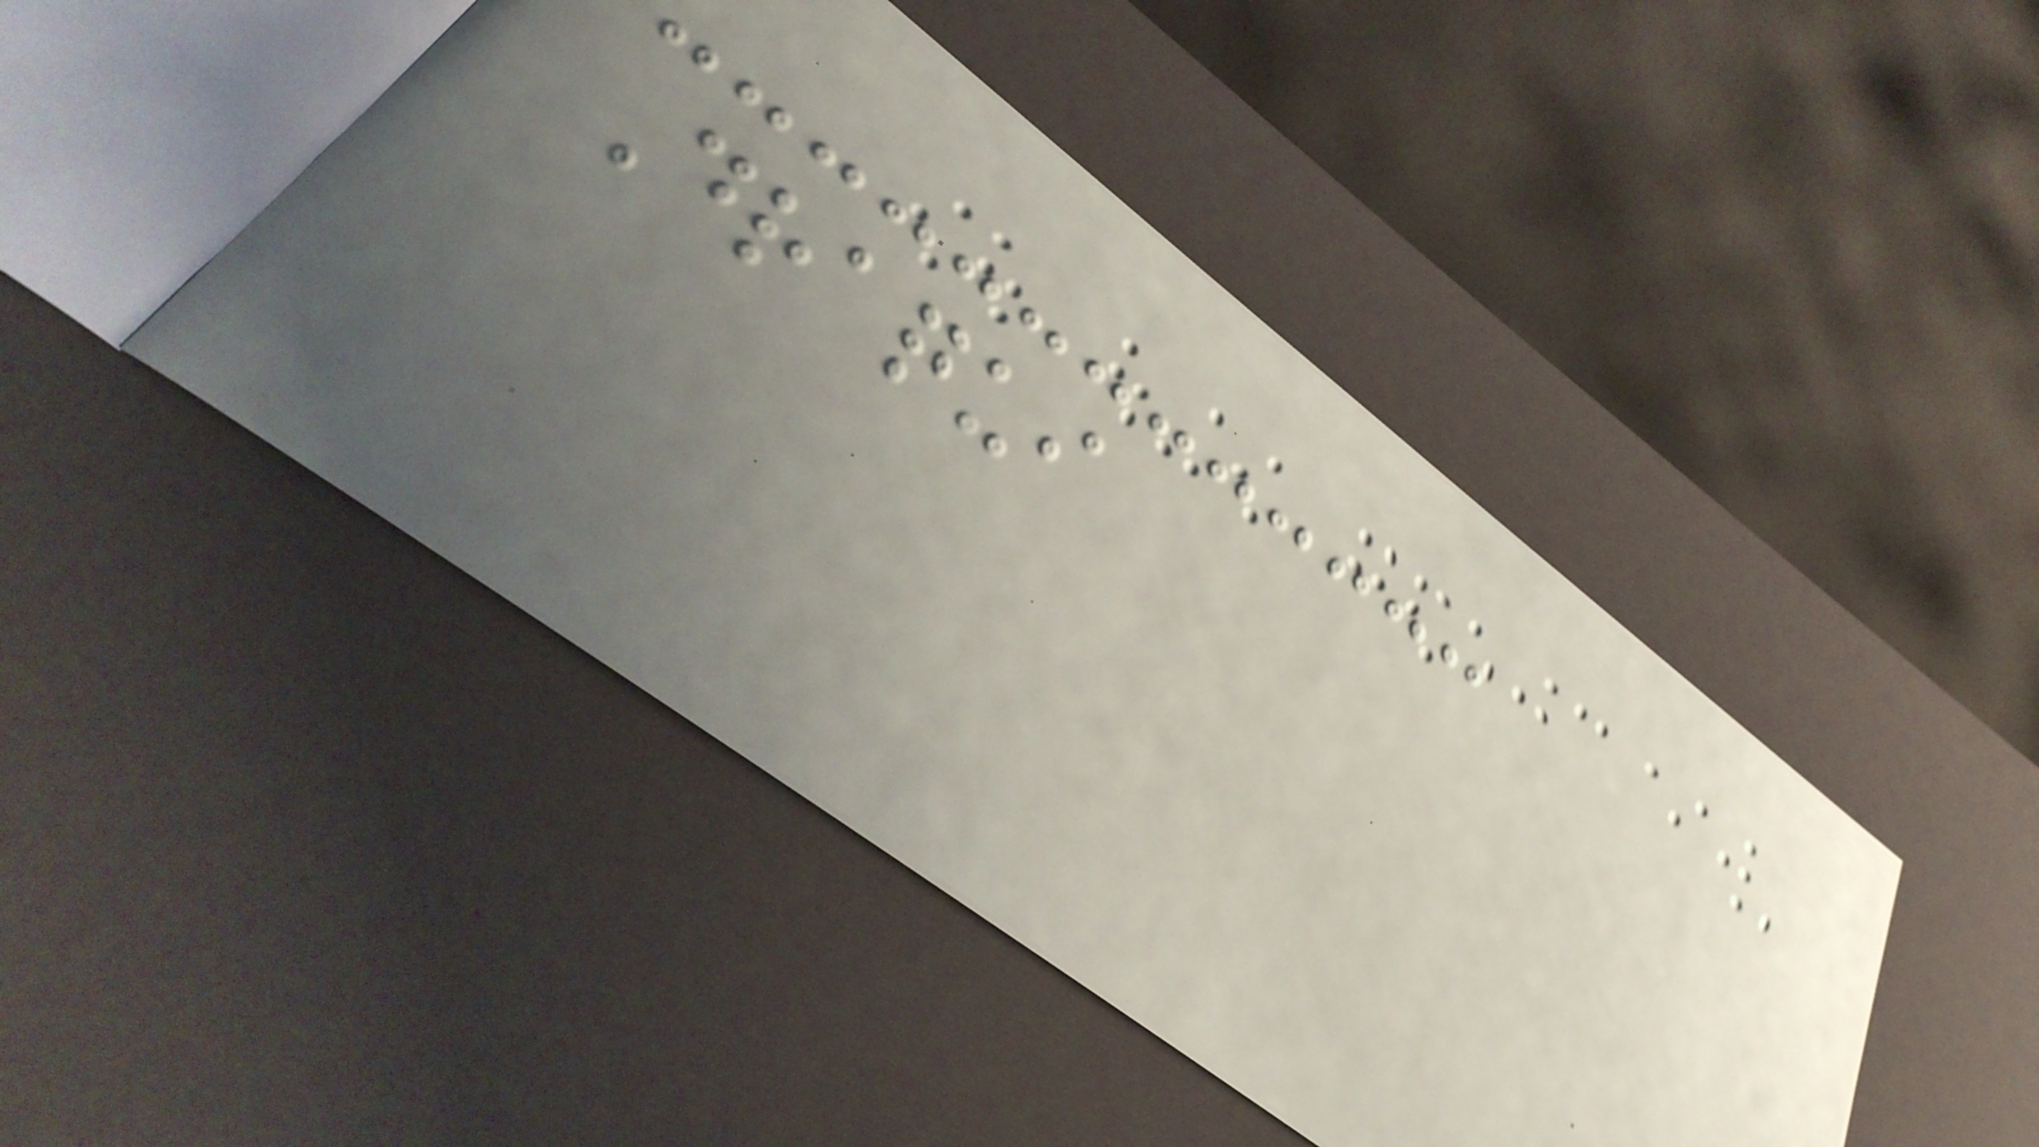Draqui
